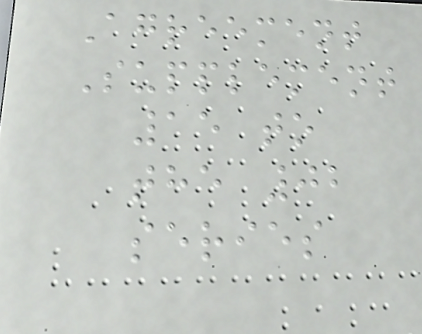Agreement
Supplement
15 to
the 02
series
